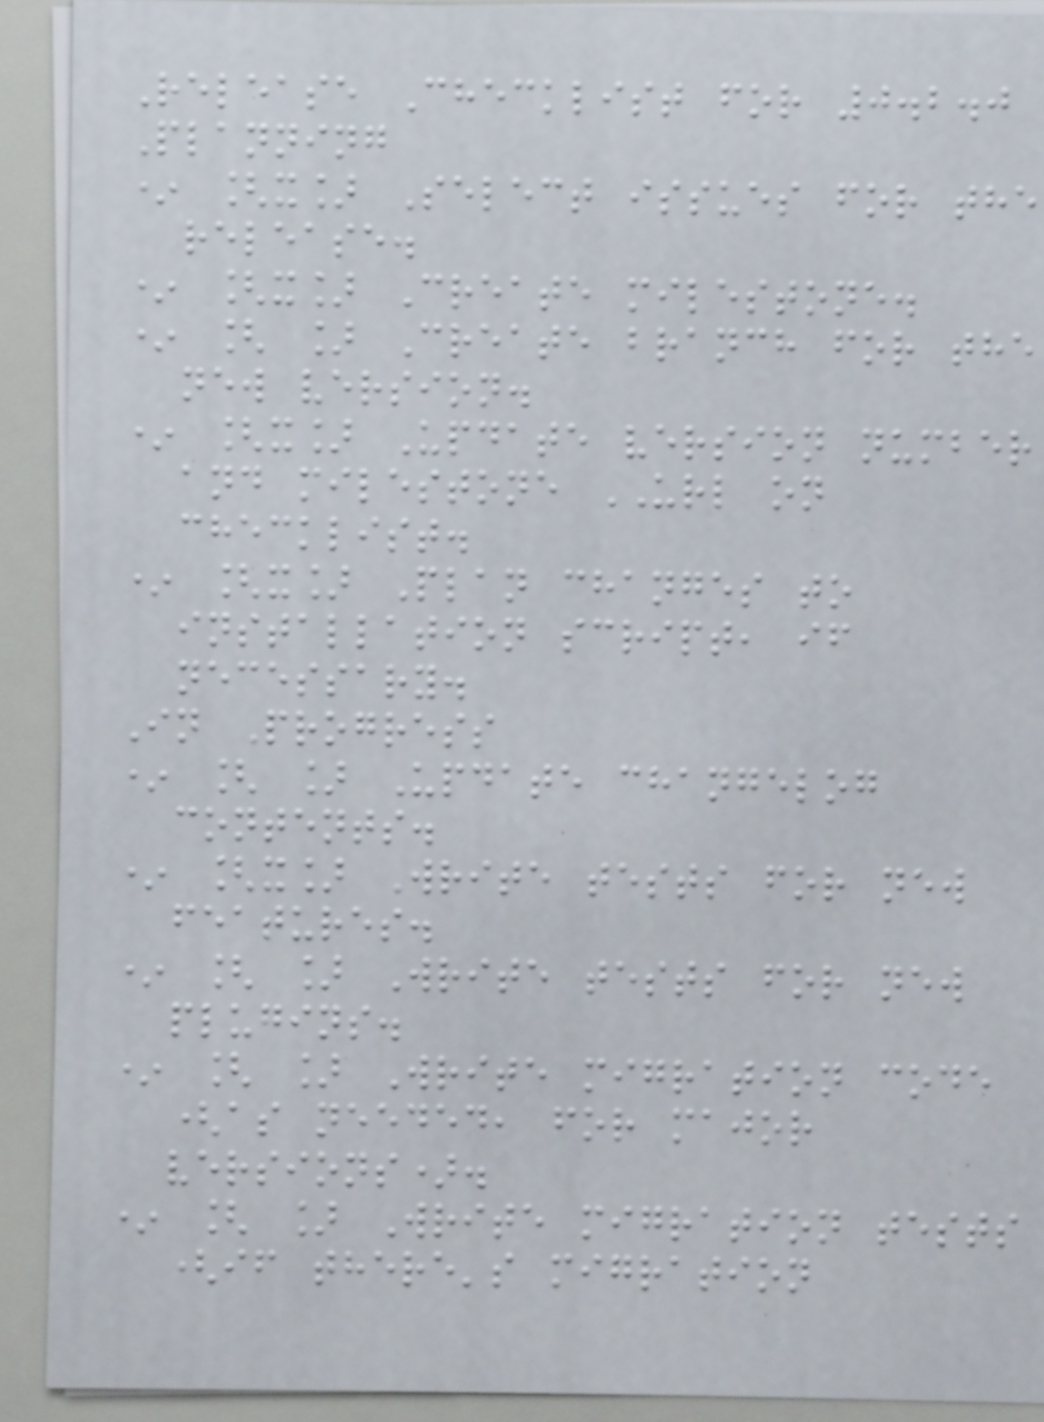Release Checklist for 0.2.0
Planning
* [x] Select issues for the
release.
* [x] Create milestone.
* [ ] Create branch for the
new version.
* [x] Update version number
and milestone URL on
checklist.
* [x] Plan changes to
installation script, if
necessary.
In Progress
* [ ] Update changelog
contents.
* [x] Write tests for new
features.
* [ ] Write tests for new
plugins.
* [ ] Write migration code
(as needed, for major
versions).
* [ ] Write migration tests
(if there's migration
